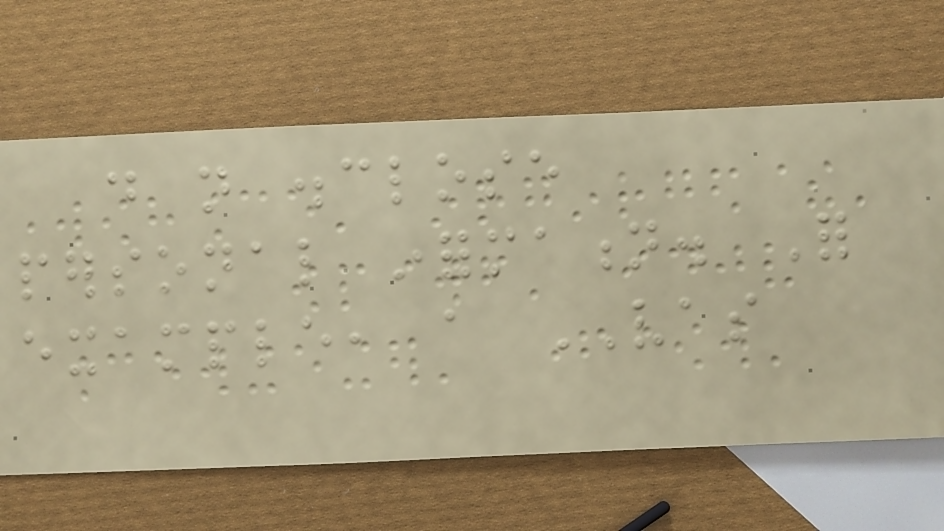do not disclose
personal information. For
example, a VAS
